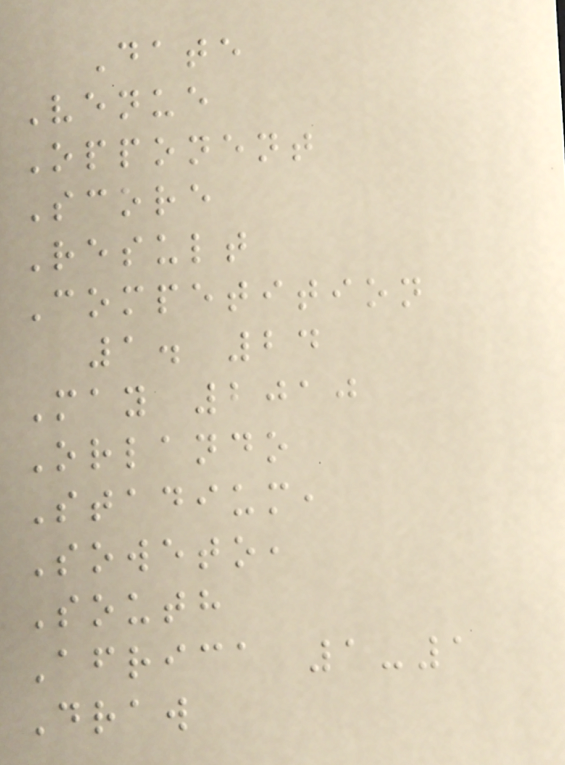Date
Venue
Opponent
Score
Result
Competition
1. 24
May 2010
Orlando
Stadium,
Soweto,
South
Africa 1-1
Draw
